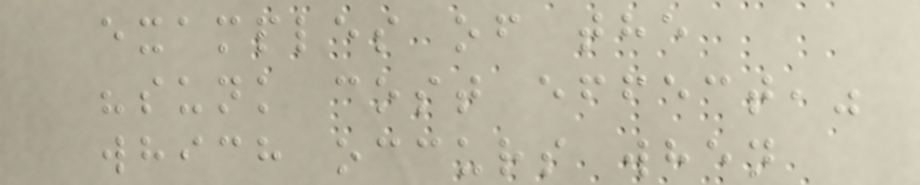examples of the
"sunk cost effect,"
which occurs when
